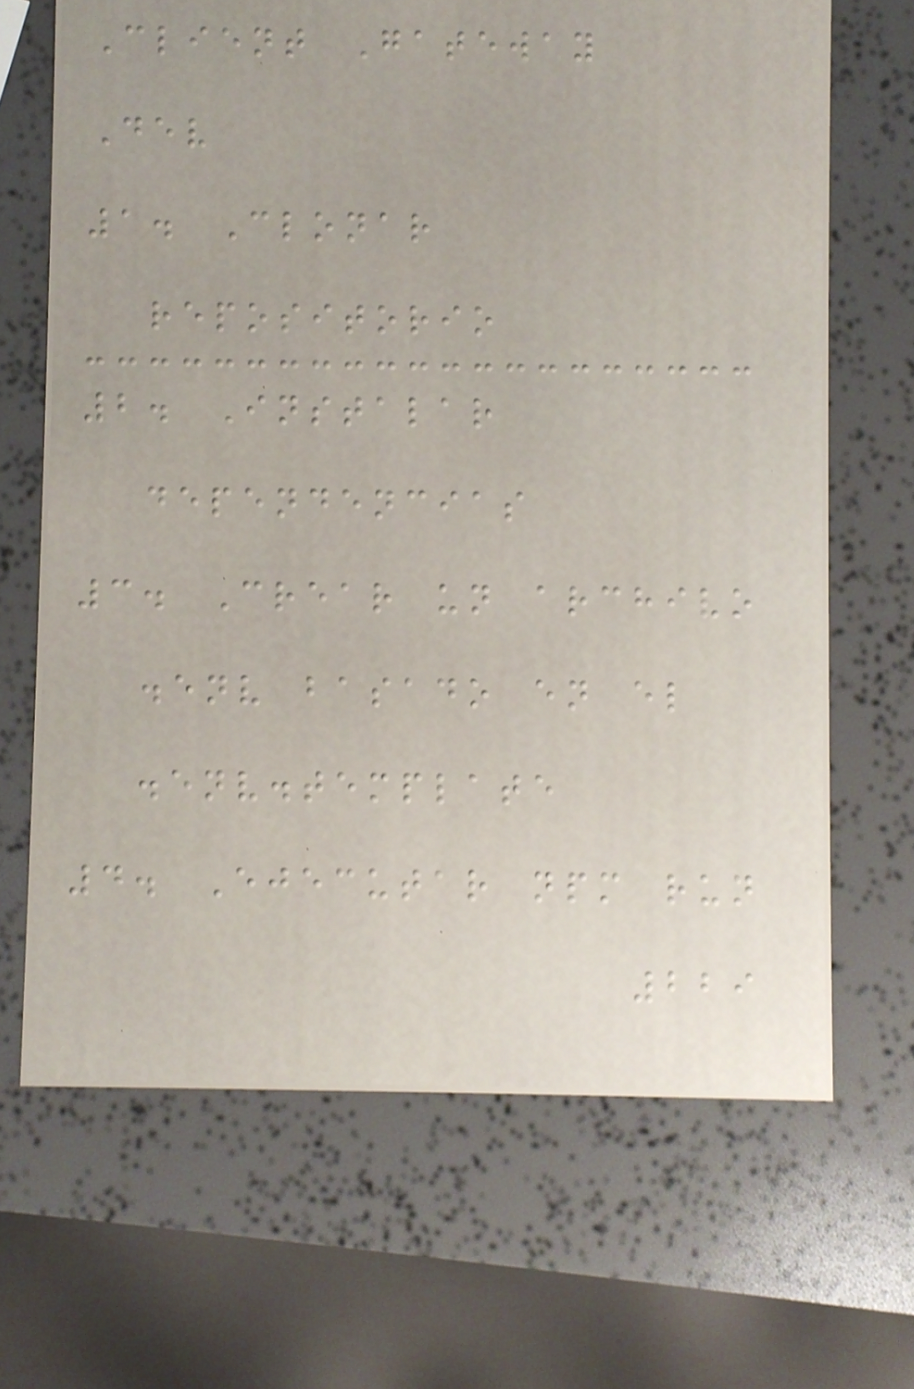Client Gateway
Dev
1. Clonar
repositorio
2. Instalar
dependencias
3. Crear un archivo
.env basado en el
.env.template
4. Ejecutar npm run
229
